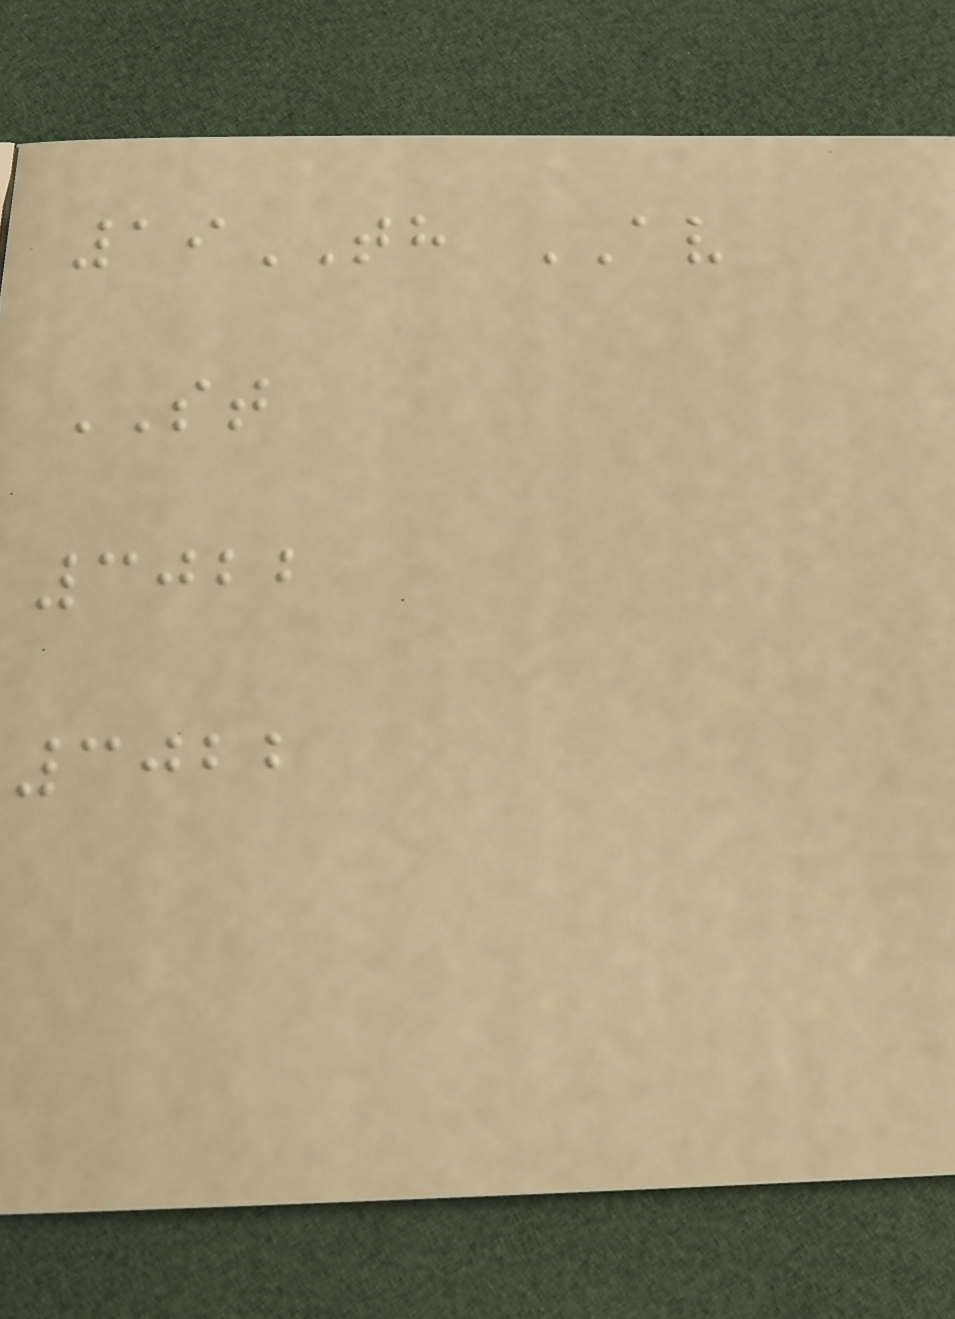19TH AV
ST
3022
3022
